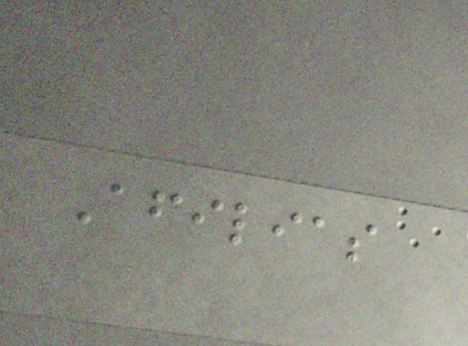Afilias
